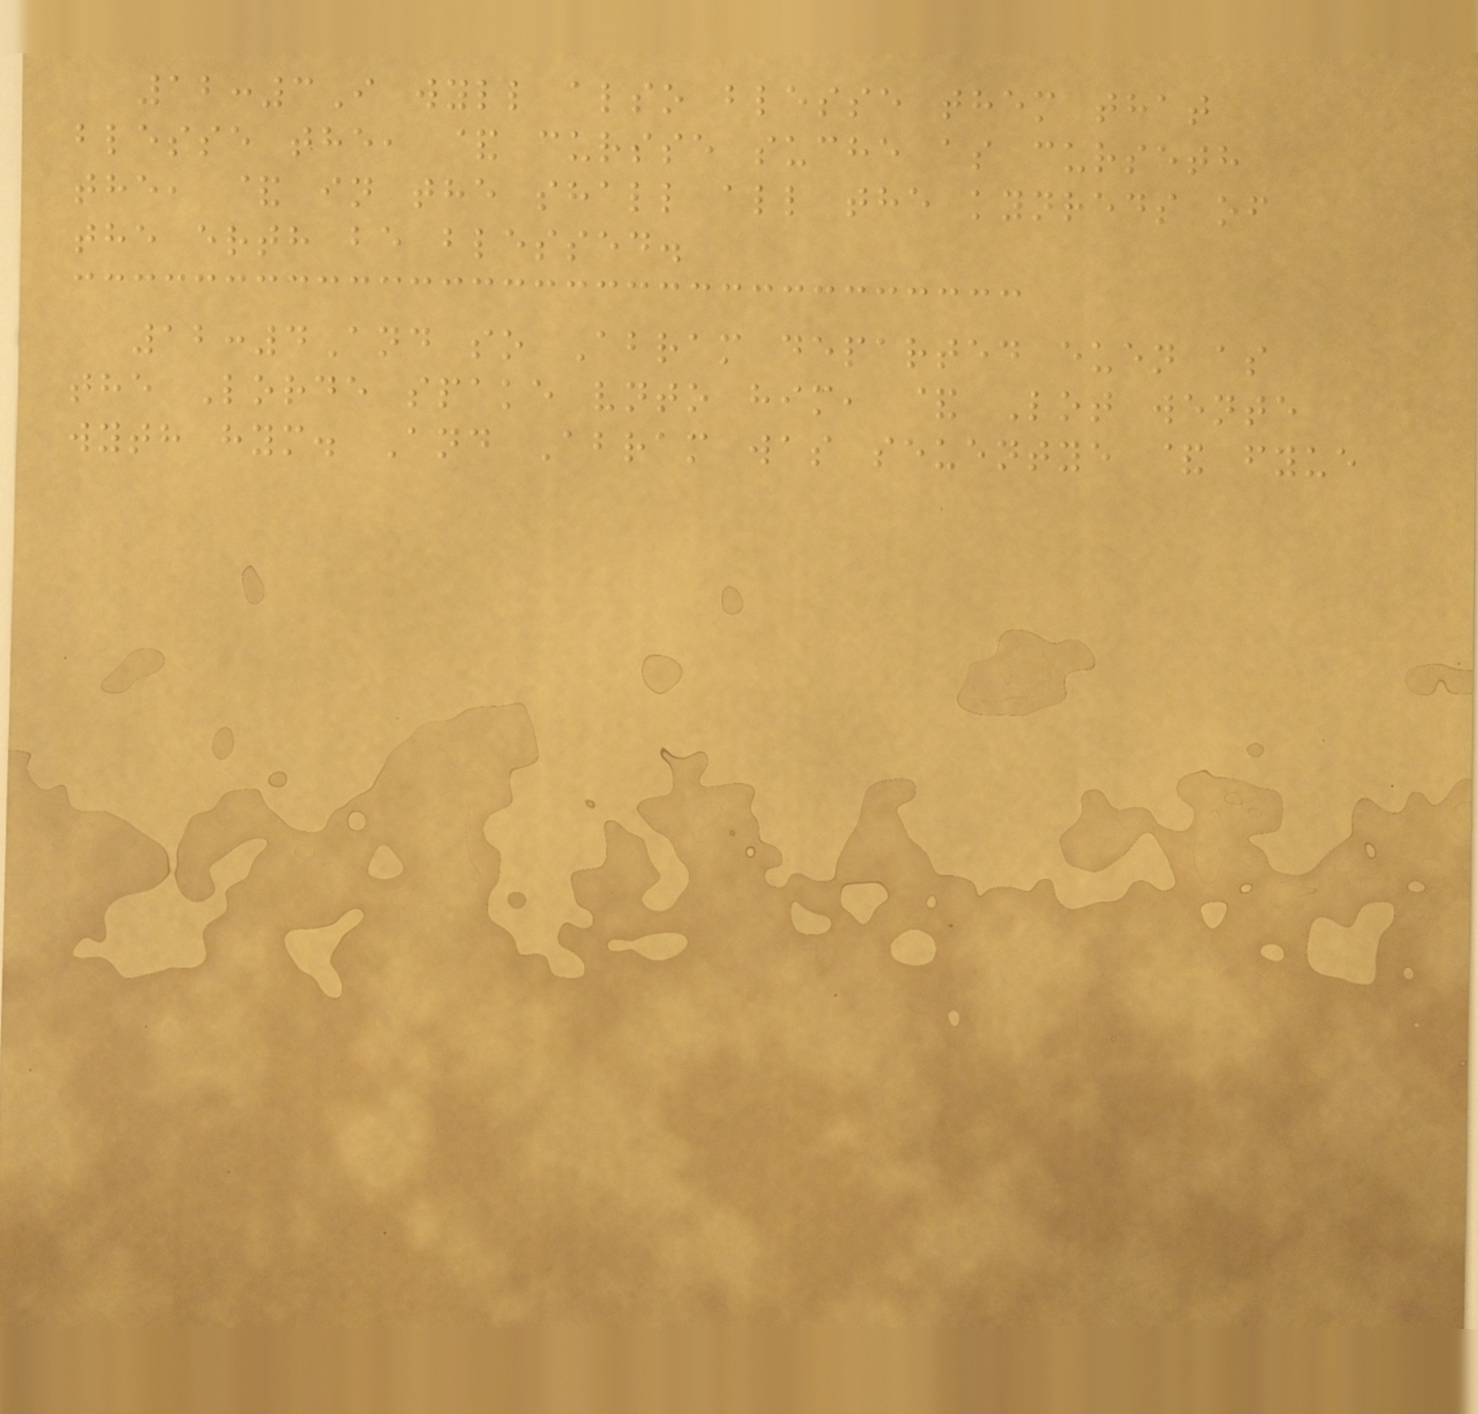12:3I wyll also blesse them that
blesse the, & cursse suche as curseth
the, & in the shall all the kynreds of
the erth be blessed.
12:4And so Abram departed euen as
the Lorde spake vnto him, & Lot wente
wyth hym. And Abram was seuentye & fyue
